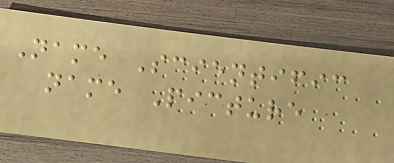Name Scientific
name Picture
